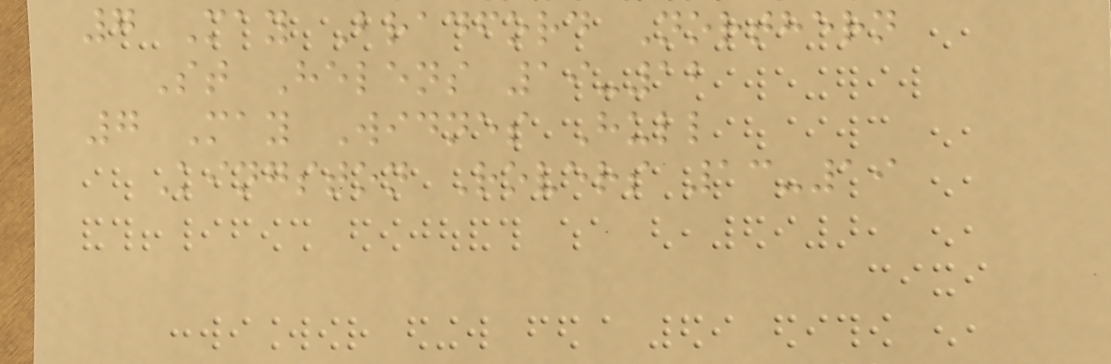7 May Bradford Northern
St Helens 19-12
7 May Widnes Hull
Kingston Rovers 13-19
